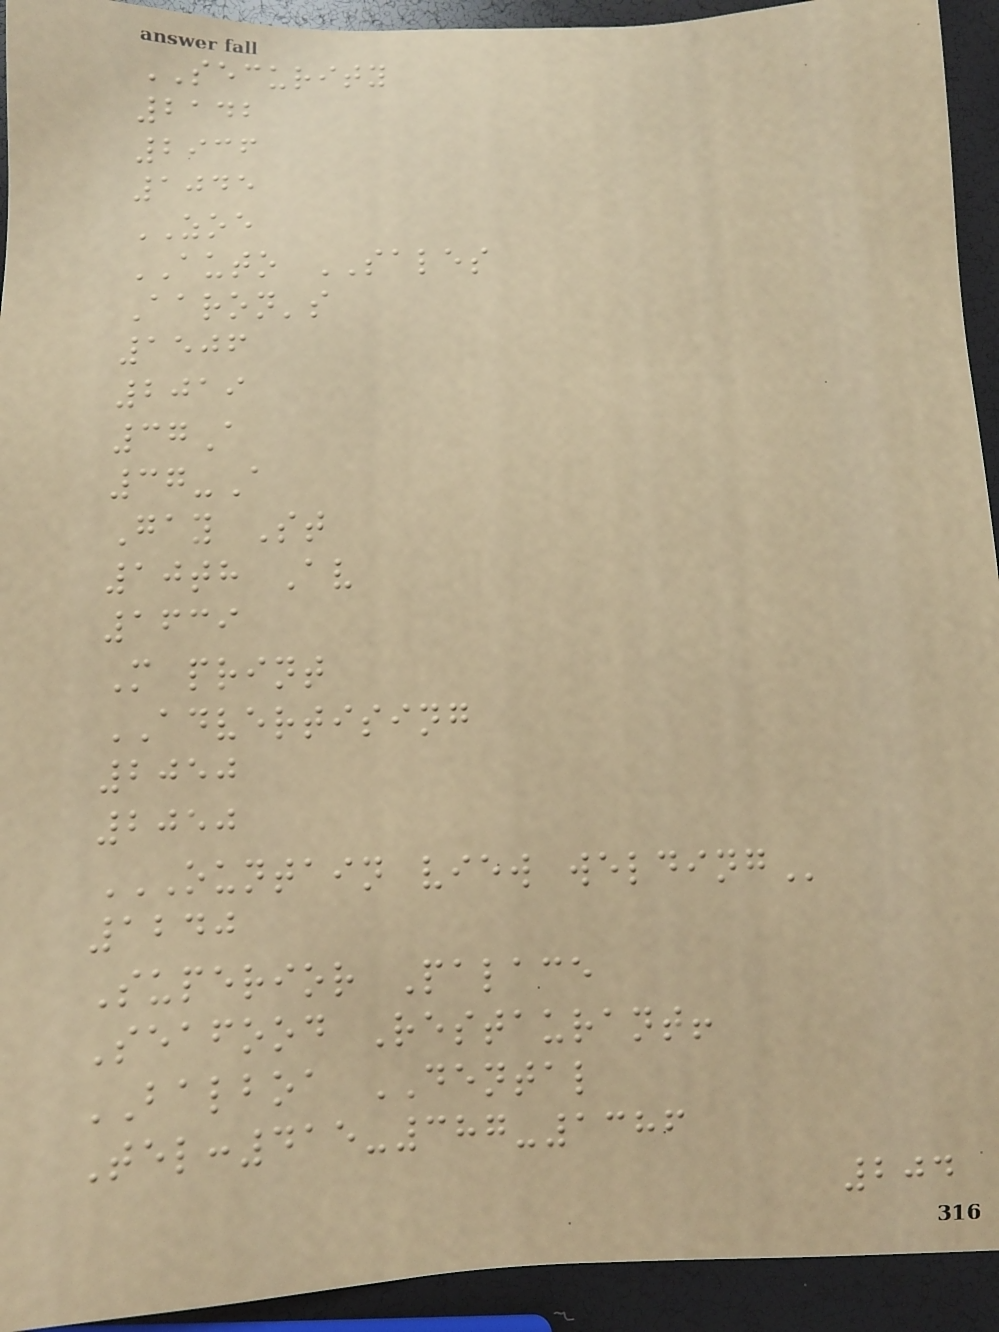SECURITY
2142
2936
1045
ZOE
AUTO SALES
Aaron's
1506
2019
37A
37-A
Gay St
10th Av
1639
M print
ADVERTISING
2050
2050
OUNTAIN VIEW WELDING
1240
Superior Palace
Seafood Restaurant!
BALBOA DENTAL
Tel:415-387-1386
204
